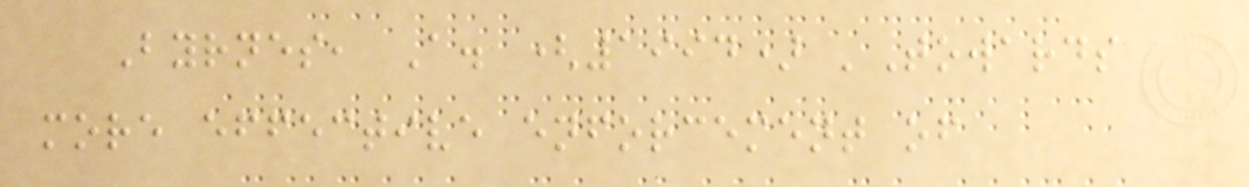Byrnes, A. (1994) 'Towards
more effective enforcement of
